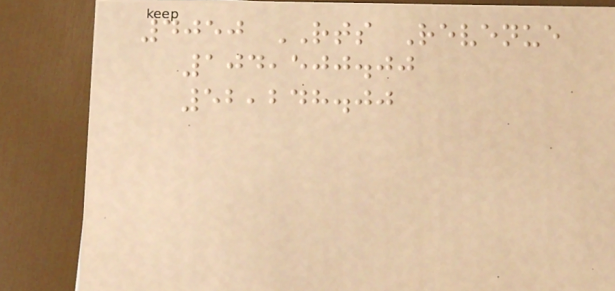4050 RTS Revenue
104,500.00
52,248.00
